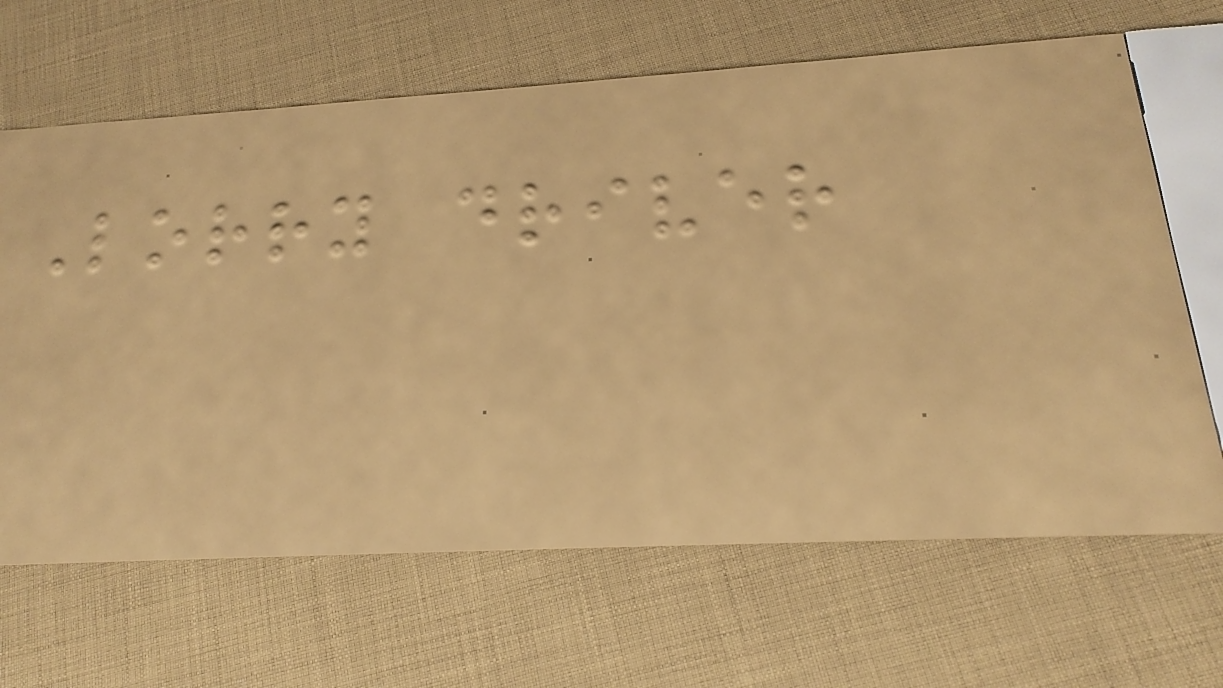Lorry driver
